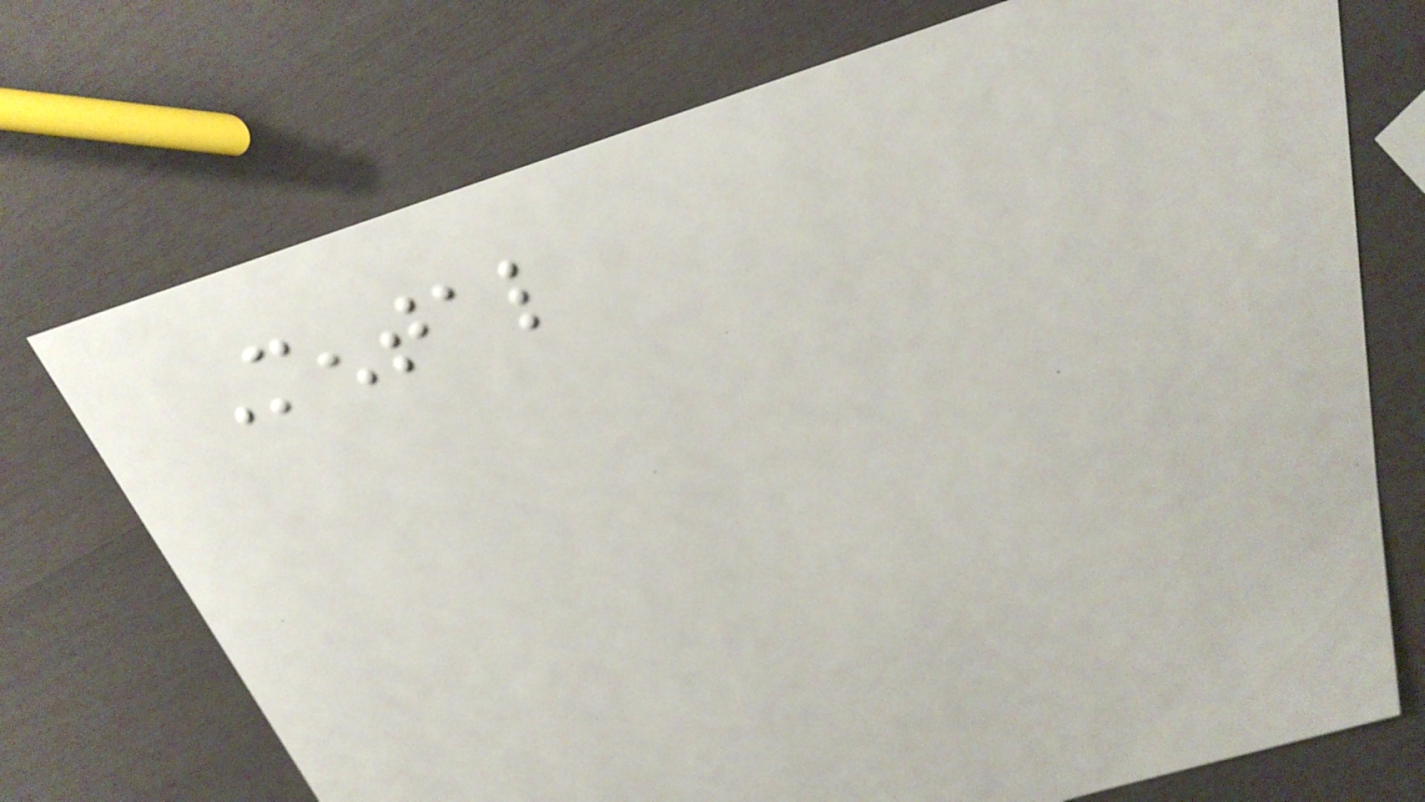Mental
